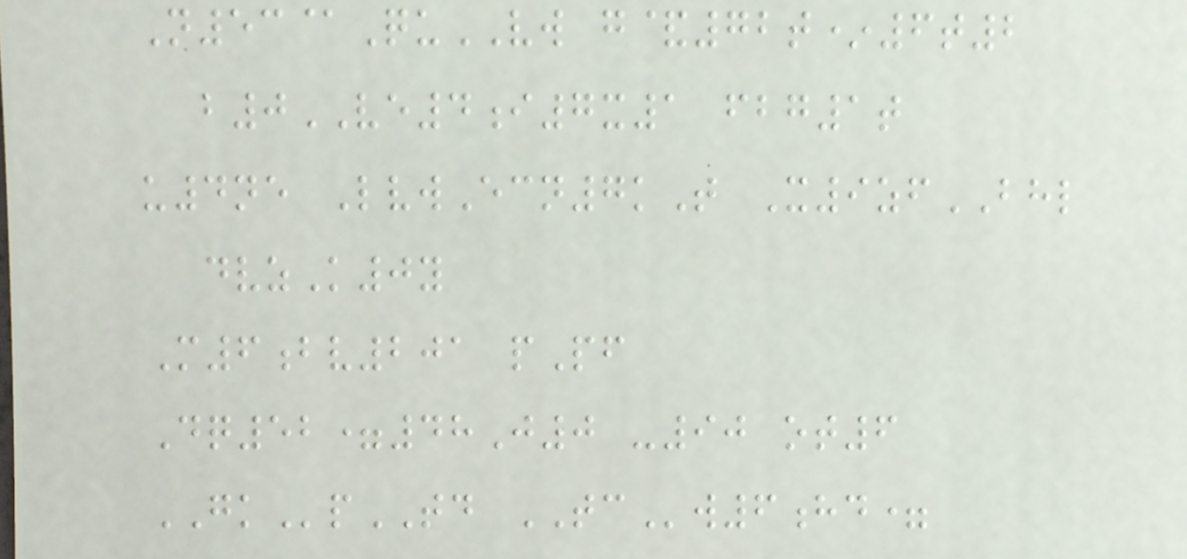N53@QuVW g&72t*6t2
b0VE4i7x1 fbg1t
u4ne LvwEcn7kT X9zfBHL
dvzK0y
M6bv201 pPf
Dq52=48J0 -90 ot6
GKpTD TCw6hd=
